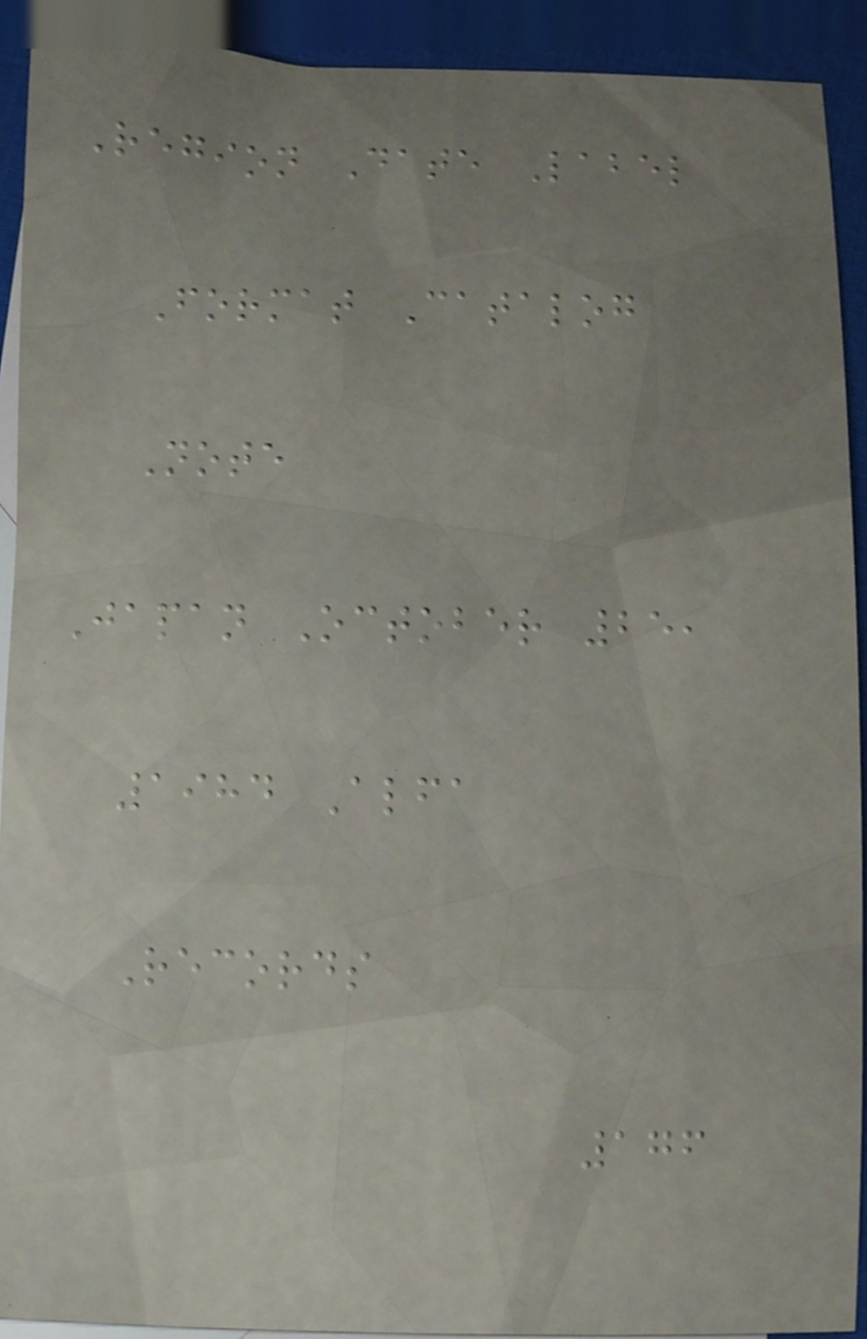Region Date Label
Format Catalog
Note
Japan October 25,
1984 Alfa
Records
176
